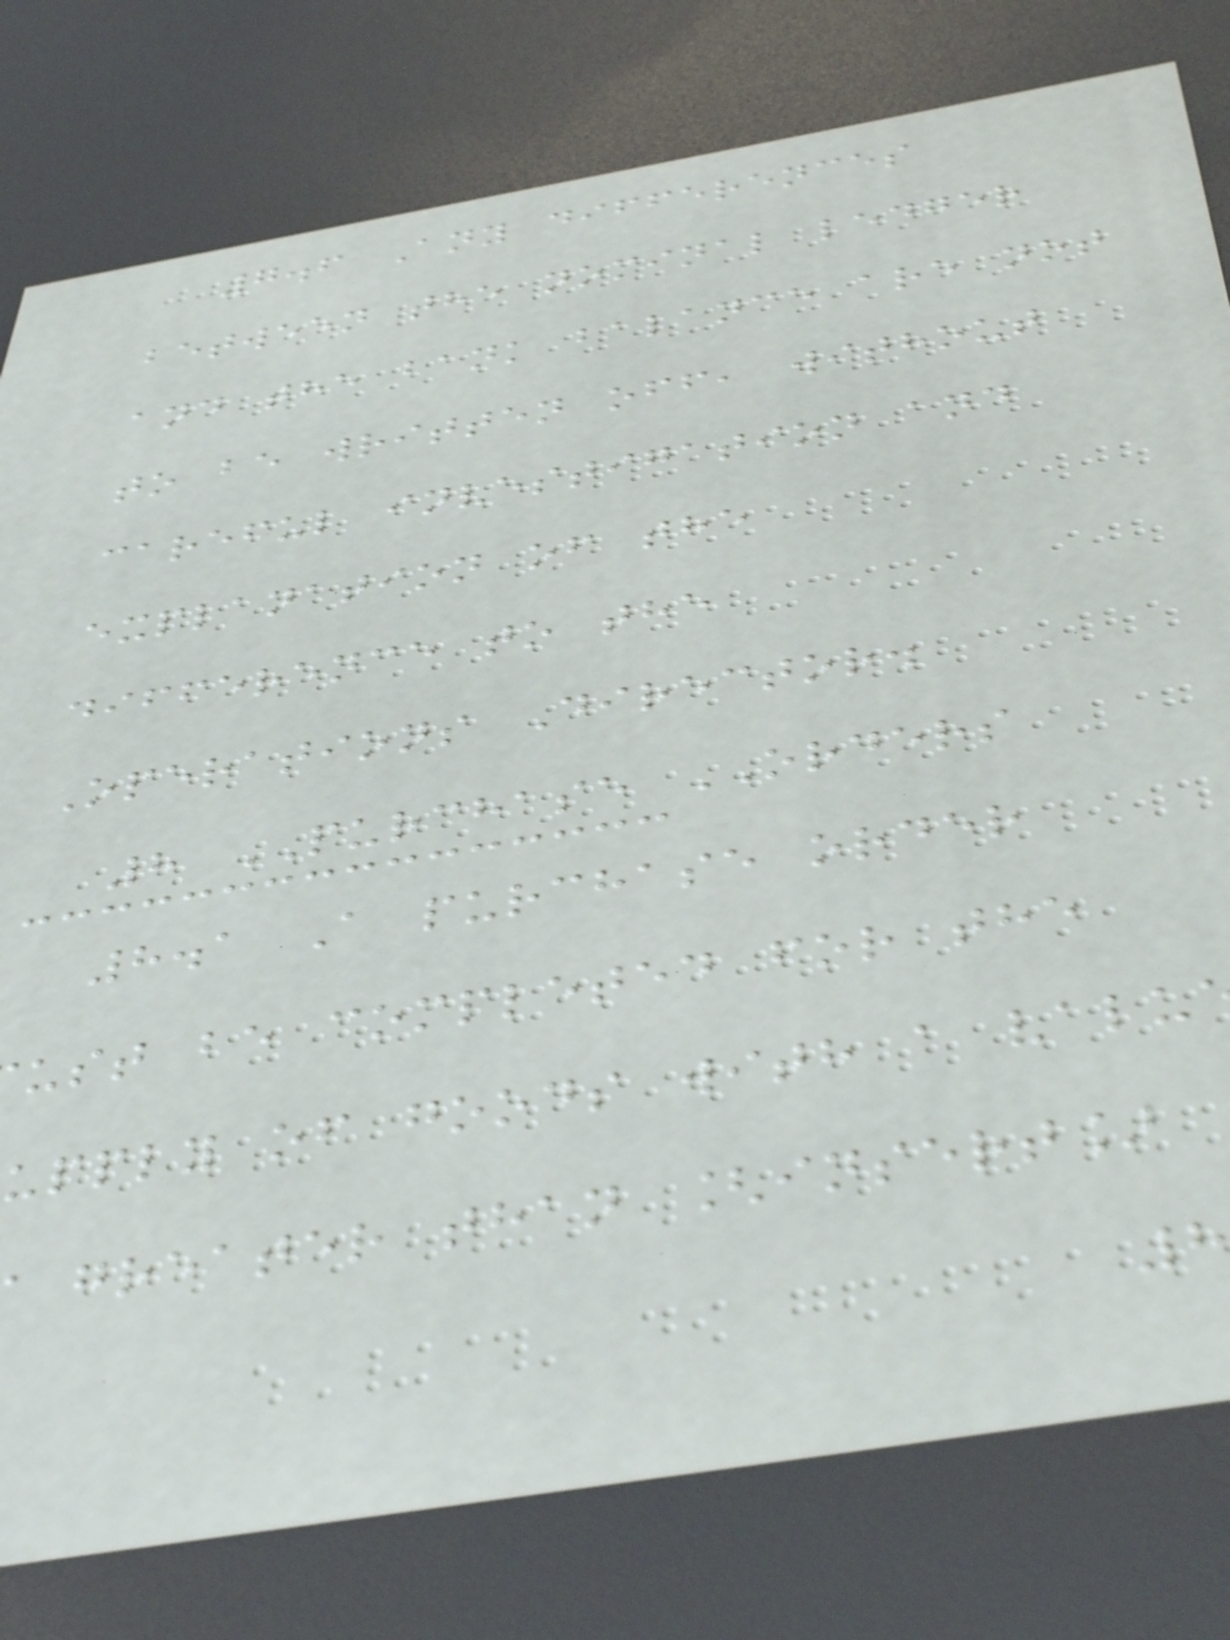7.6 Any differences
between the nominal ledger
and the bank balance are not
to be written off, without
careful investigation and
explanation of the
difference to the
Operations Director.
8 PURCHASE ORDERS
8.1 A purchase order
ust be completed for the
upply of goods with a valu
greater than [insert]
